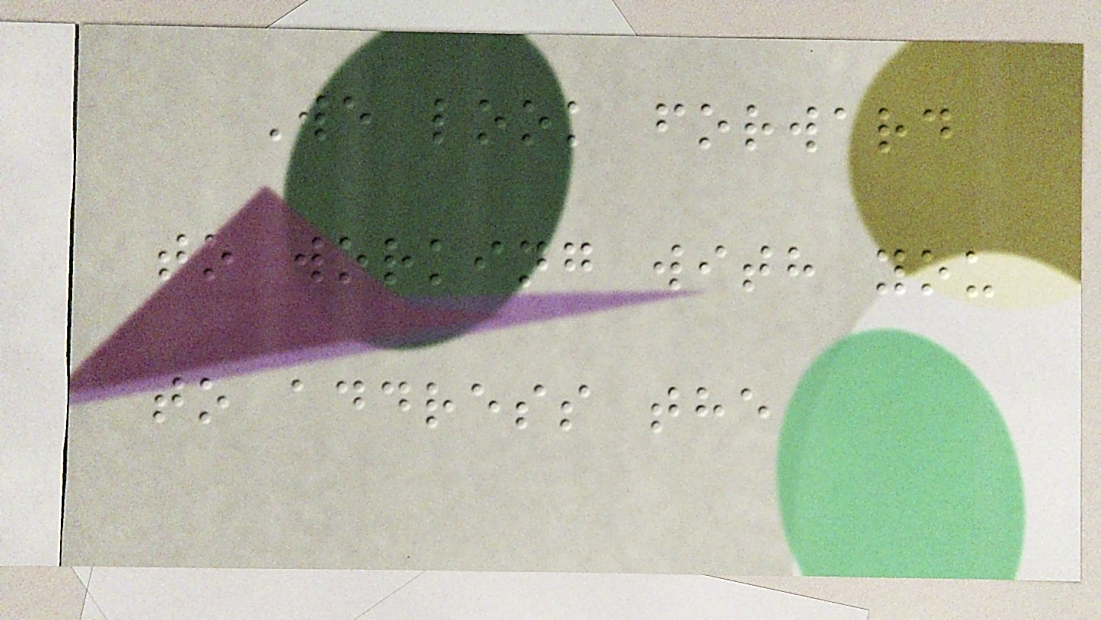We look forward
to working with you
to address the
